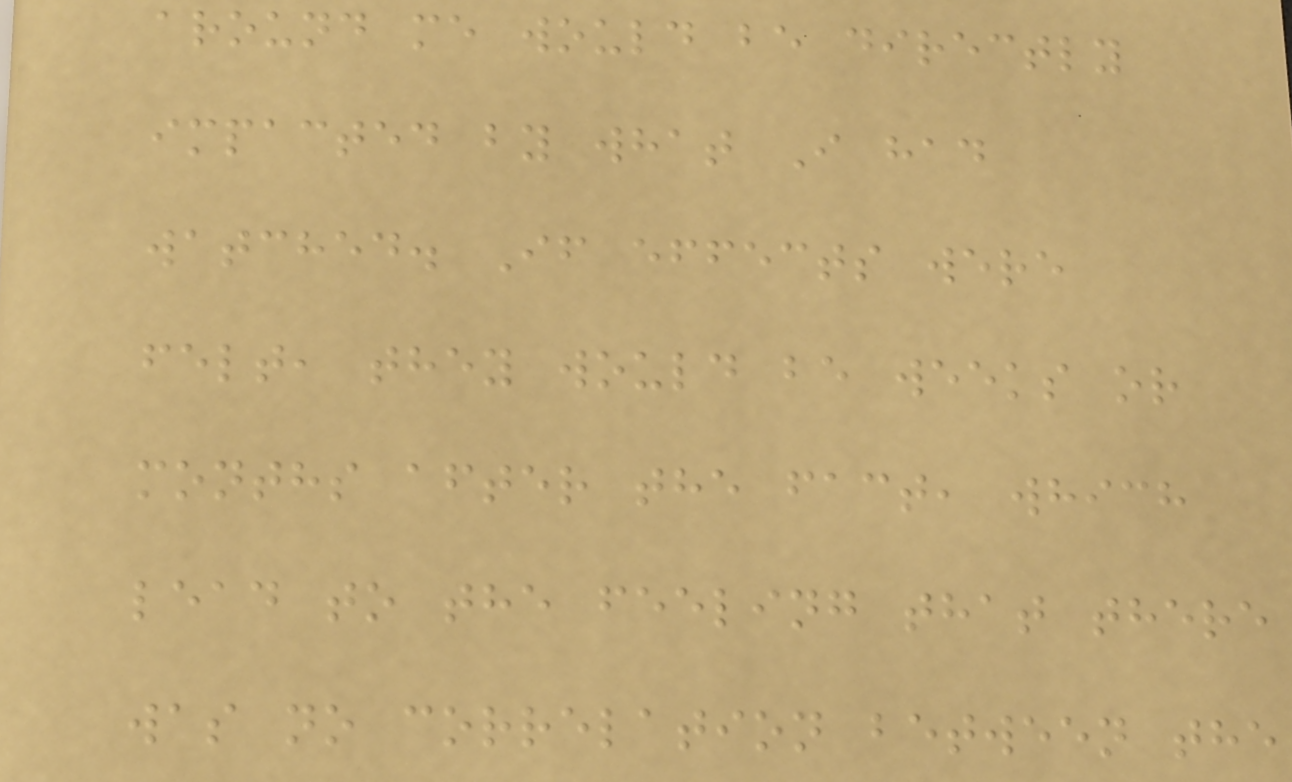around me would be directly
impacted by what I had
watched. If effects were
felt, they would be weeks or
months after the fact, which
lead to the feeling that there
was no correlation between the
